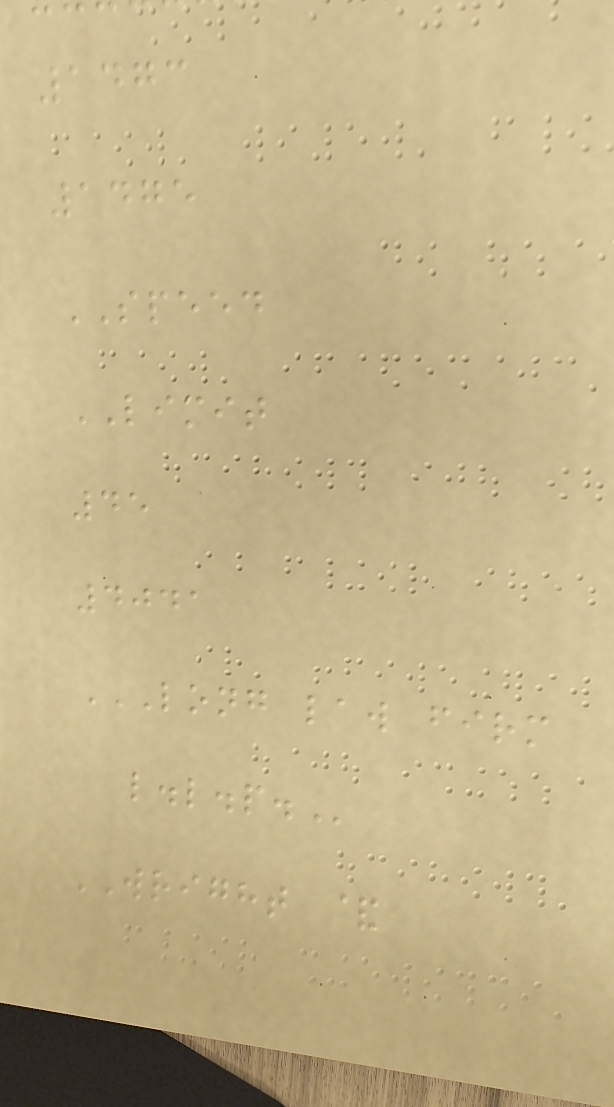1473
1475
SPEED
LIMIT
45
4041
LONG LAW FIRM
L.L.P.
WRIGHT &
